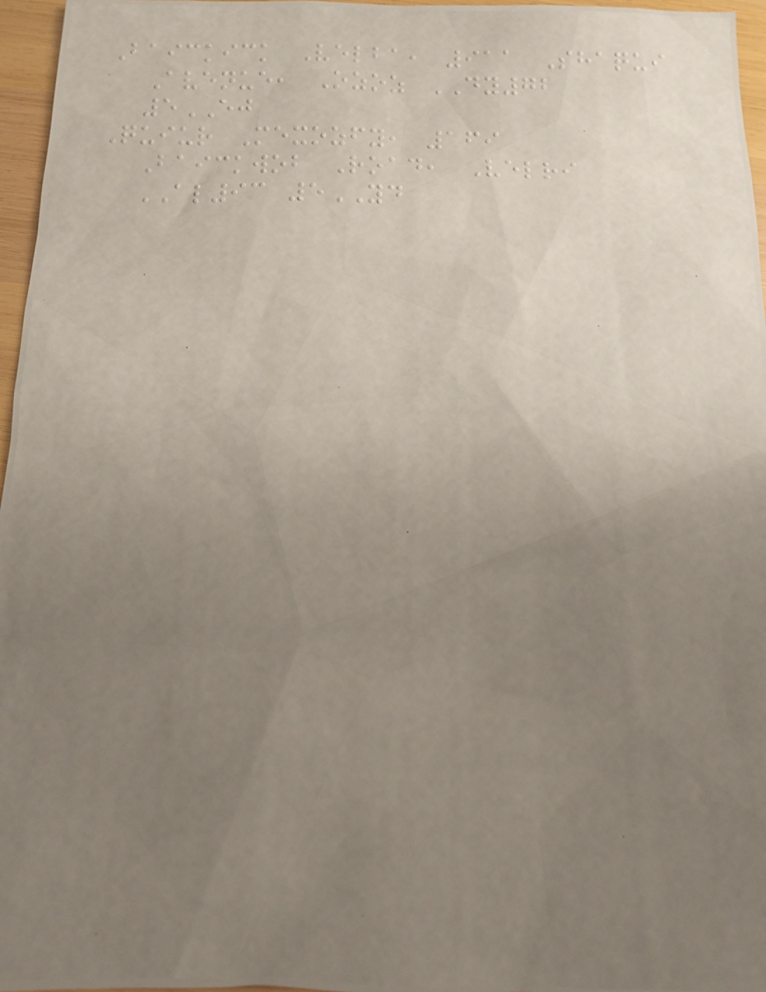Baickick Velba, 911 Shaqui
Avenue, Ozoz DY72
5EJ
Quiur Mexozfy, 169
Baickwob Road, Velri
AL93 5YD
